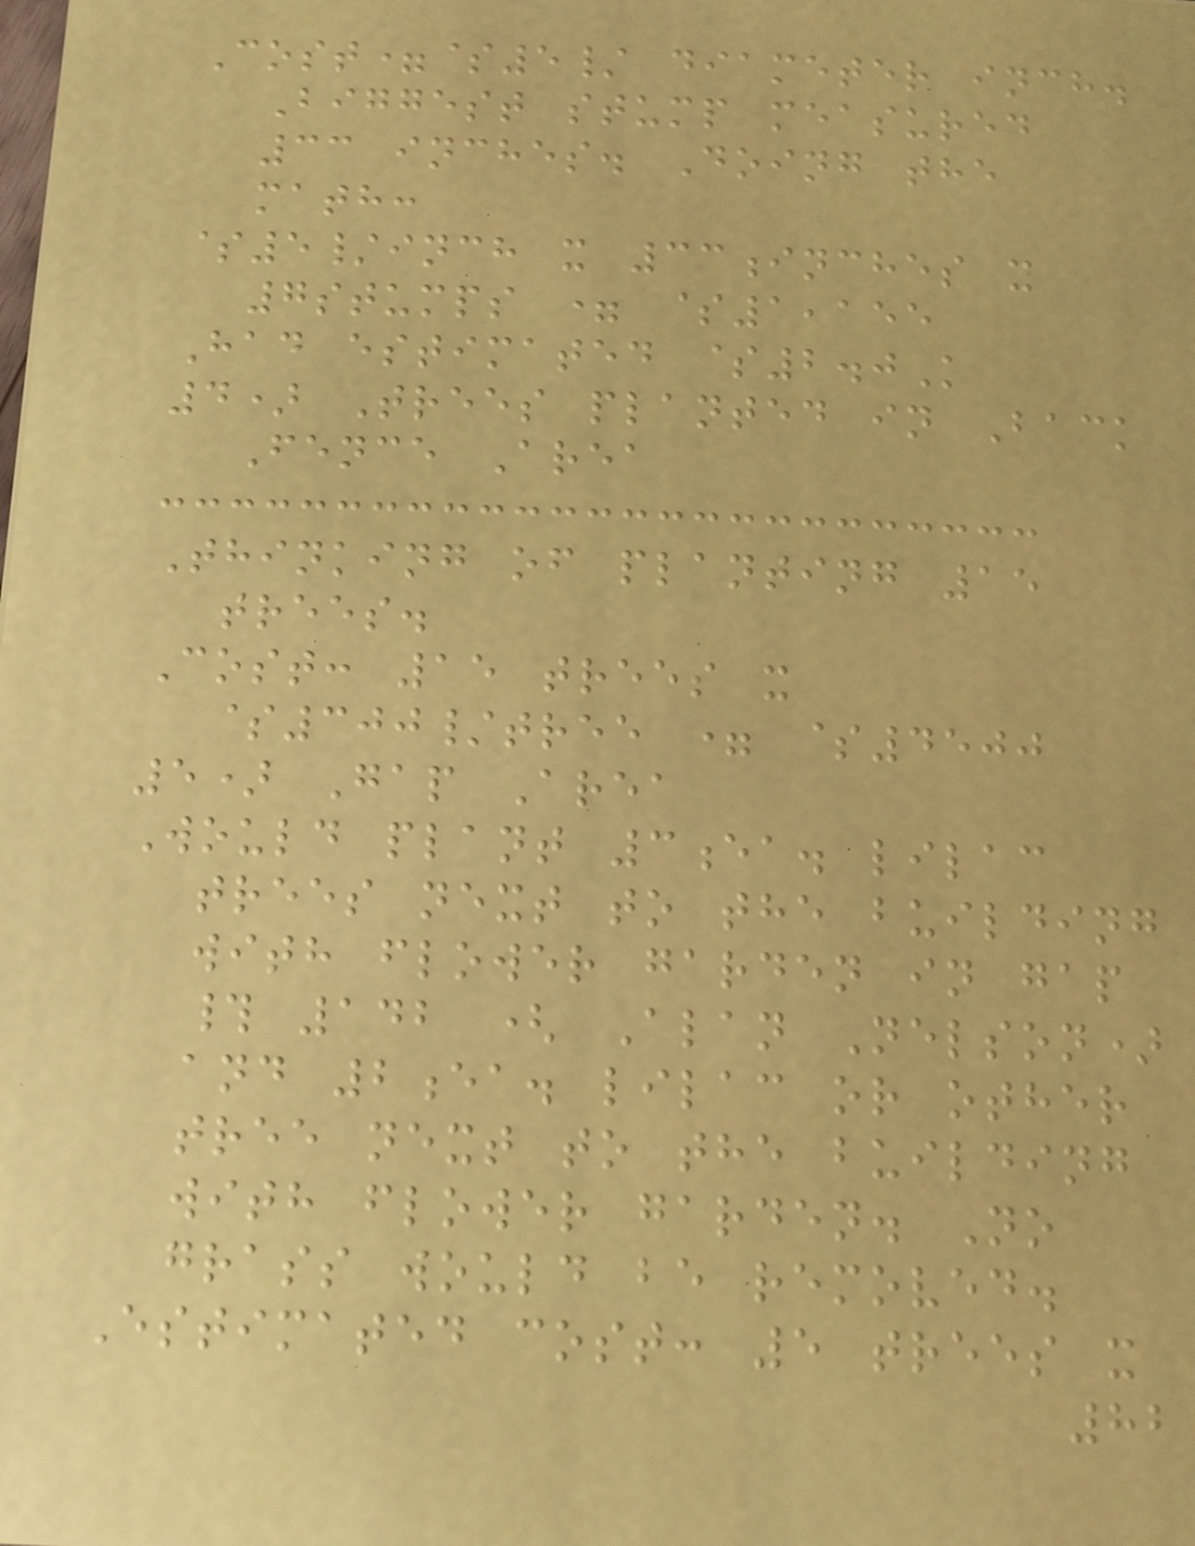Cost=$5/ diameter inch.
Biggest stump measured
33 inches. Doing the
math:
$5/inch x 33inches x
7stumps = $1,155
Had estimated $2.0K
4) Trees planted in Back
Fence Area
Thinking of planting 15
trees.
Cost: 15 trees x
$300/tree = $4500
5) Gap Area
Would plant 3ea. lilac
trees next to the building
with flower garden in gap
# 142 ( Alan Nelson)
and 2ea. lilac or other
tree next to the building
with flower garden. No
grass would be removed.
Estimated cost: 5 trees x
82
